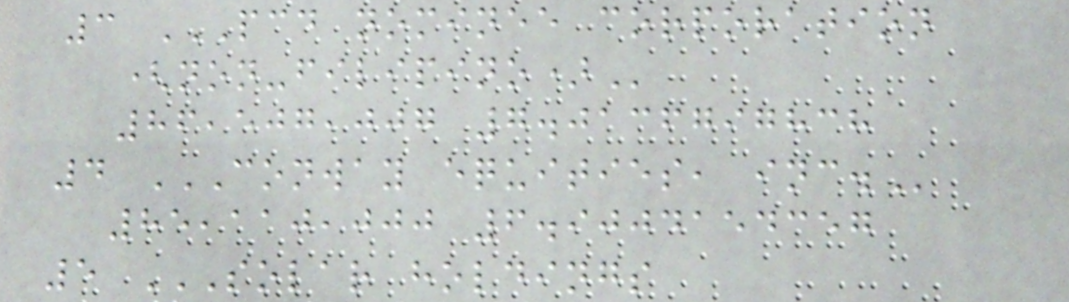3 PCD NOMINEE CORPORATION
(NON-FILIPINO)
86,507,007 7.0136797838
4 CONWAY EQUITIES, INC.
85,110,000 6.9004154357
5 SOLAR HOLDINGS
